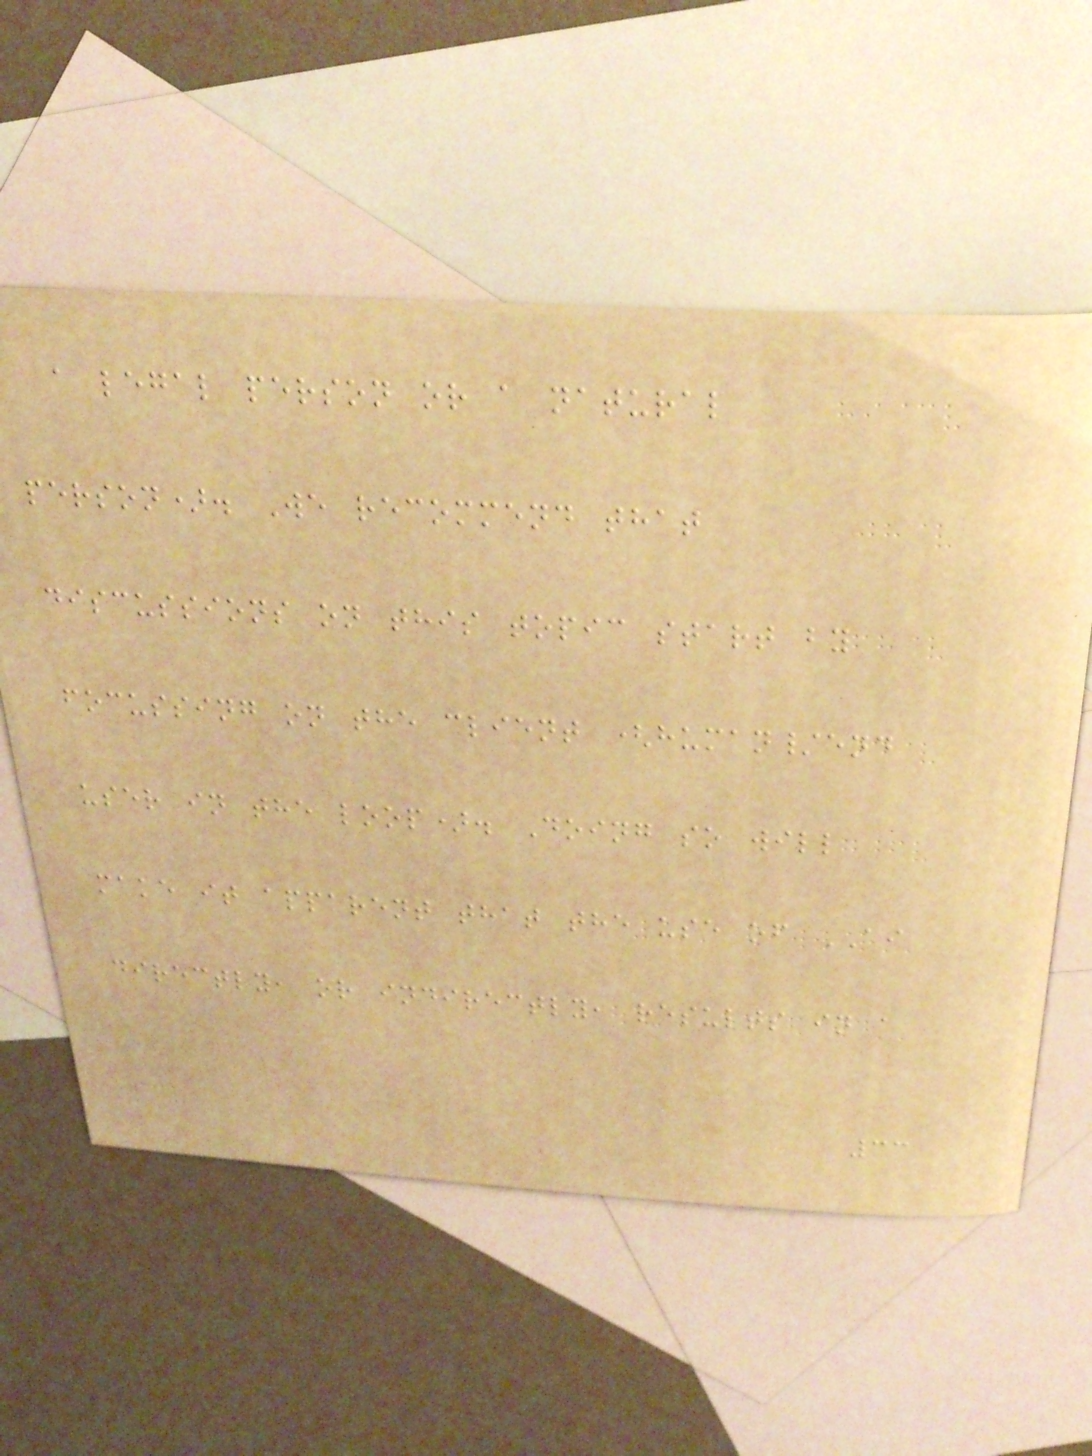a legal person or a natural
person). We recommend that
discussions on this topic start by
focussing on the client (human/end
user in the loop). Doing so will
make it apparent that the use of AI
directly, or indirectly, results in a
33
